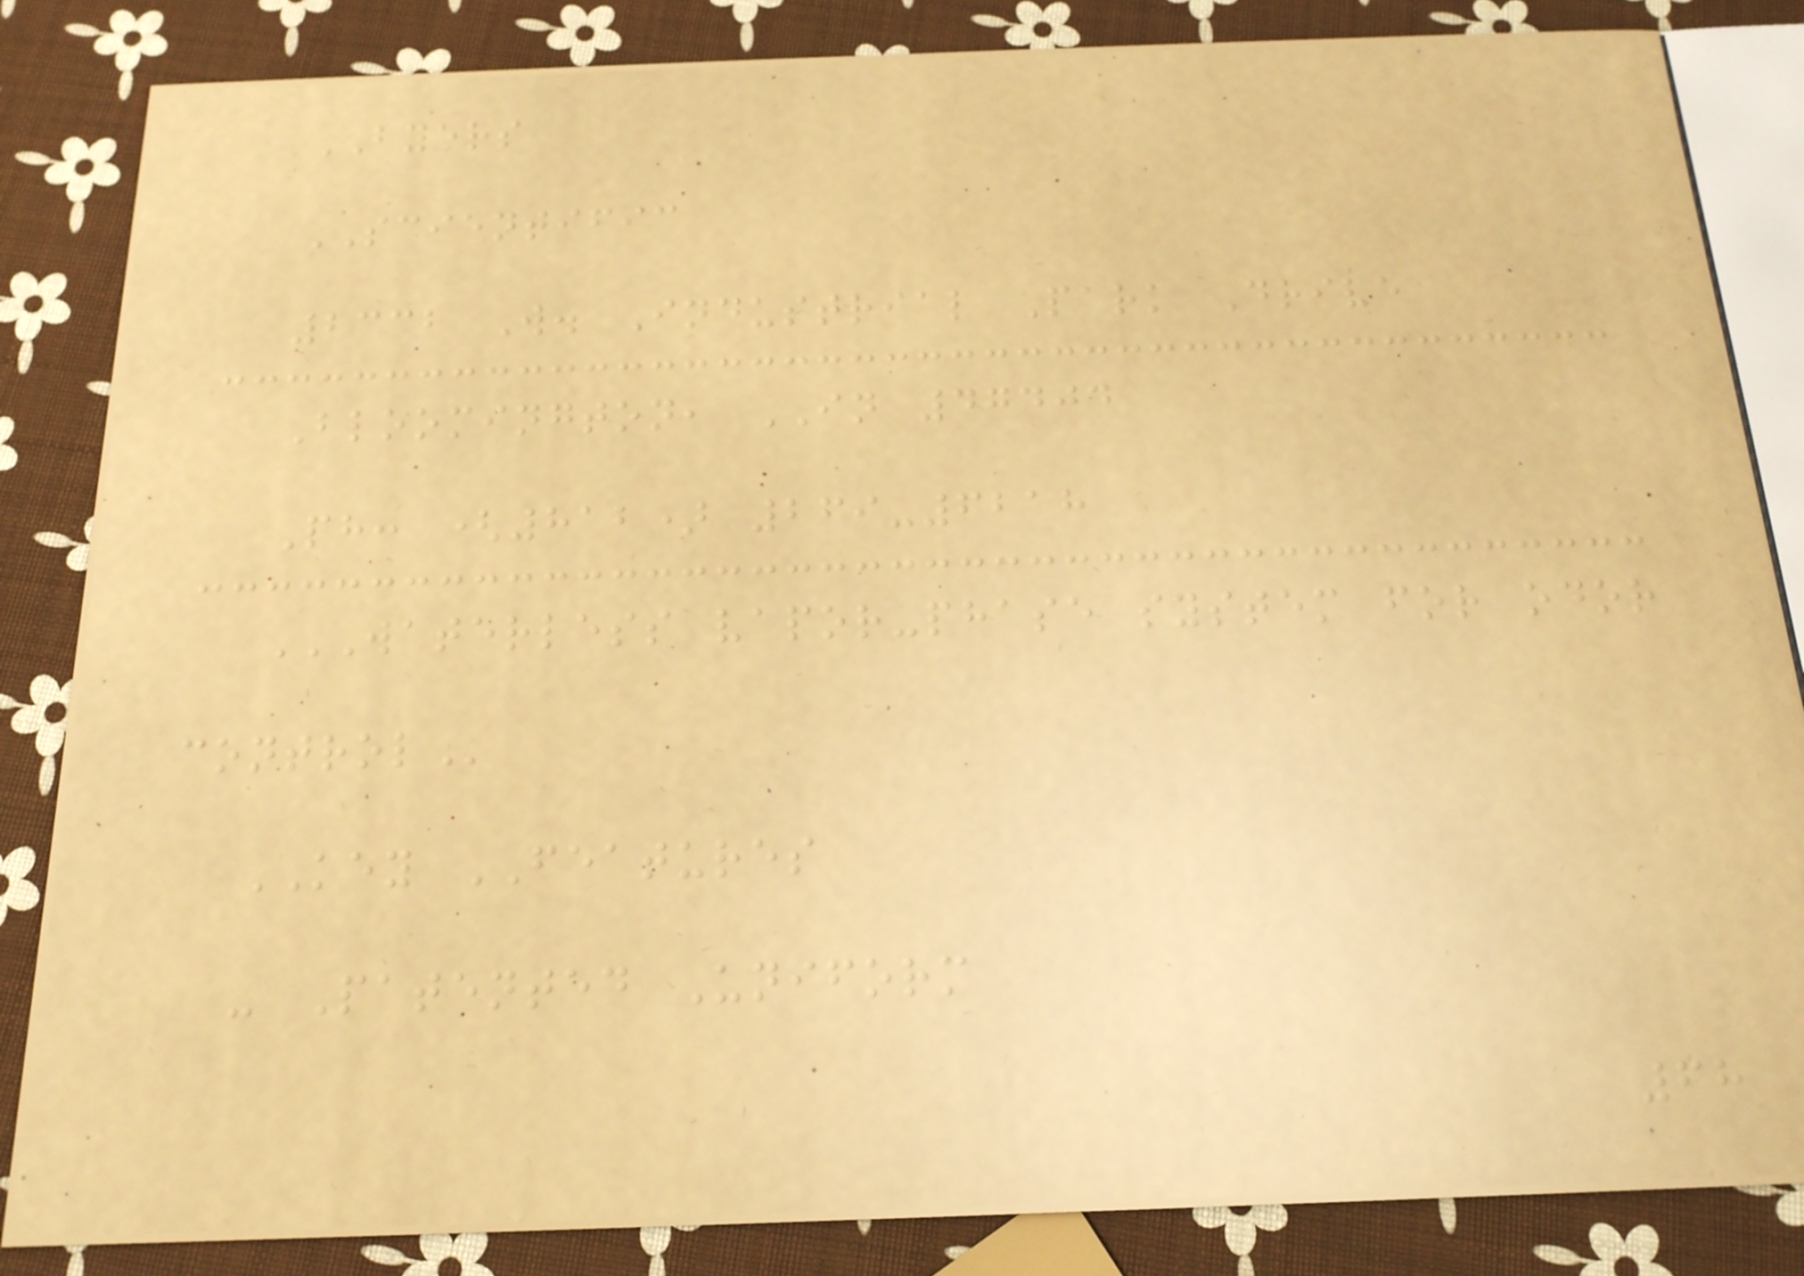BYERS
SCIENTIFIC
2332 W. Industrial Park Drive
Bloomington, IN 47404
Ph: (812) 269-6218
WATERLESS VAPOR-PHASE SYSTEM FOR ODOR
CONTROL
KEY FEATURES
- Patented Uniform
68
